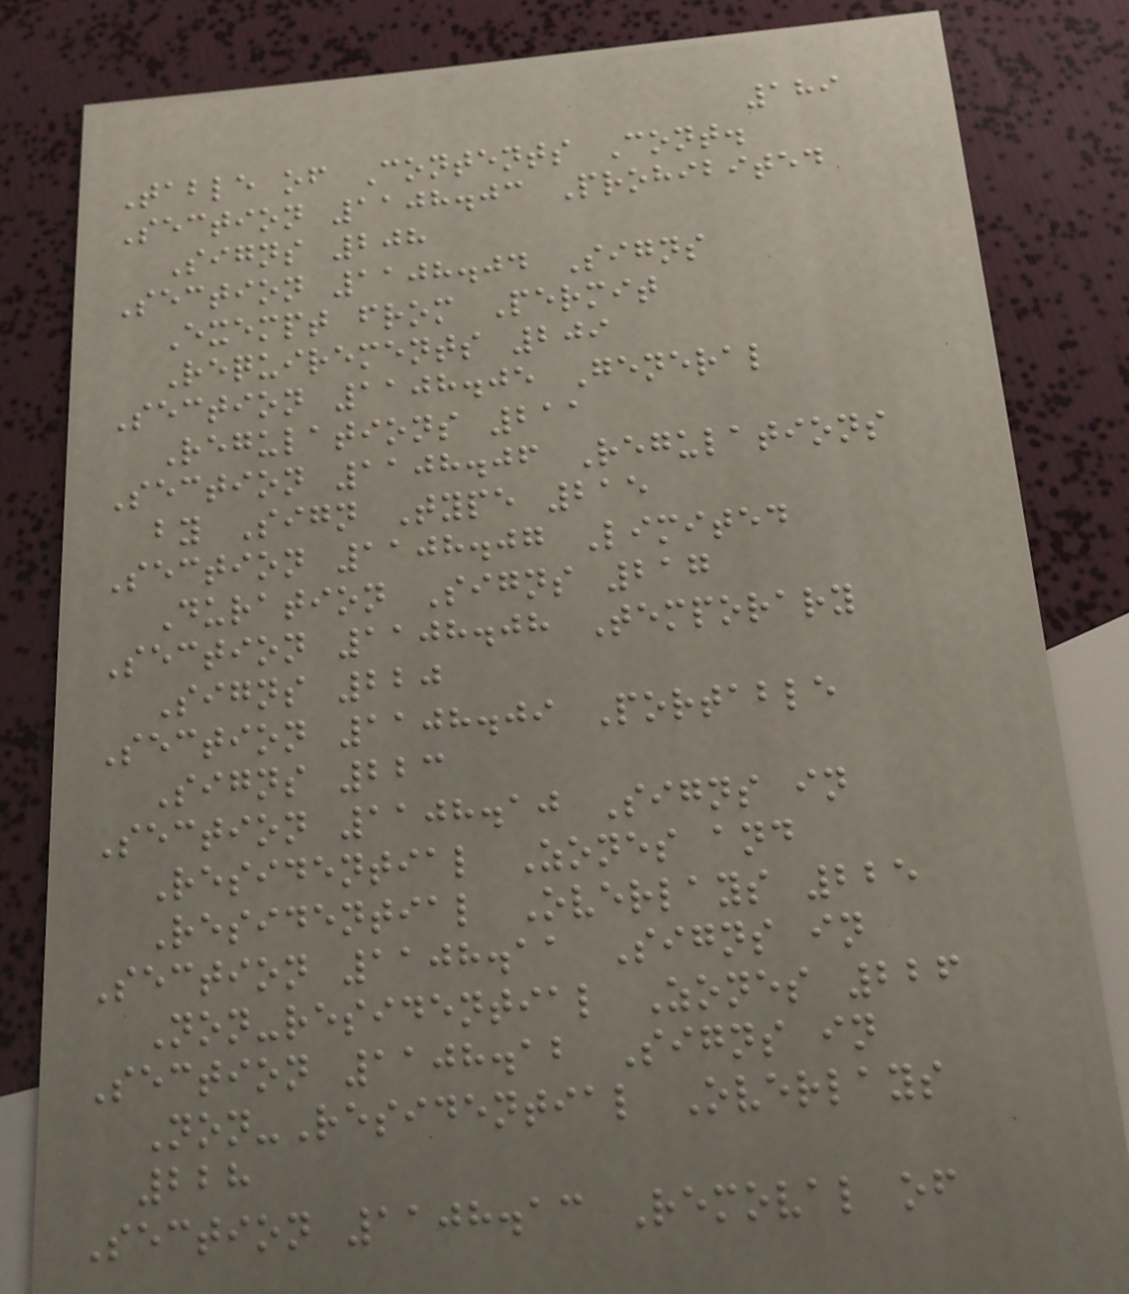189
Table of Contents Cont.
Section 1108.03 Prohibited
Signs 208
Section 1108.04 Signs
Exempt from Permit
Requirements 209
Section 1108.05 General
Regulations 211
Section 1108.06 Regulations
by Sign Type 215
Section 1108.07 Limited
Duration Signs 217
Section 1108.08 Temporary
Signs 220
Section 1108.09 Portable
Signs 223
Section 1108.10 Signs in
Residential Zones and
Residential Overlays 225
Section 1108.11 Signs in
Non-residential Zones 226
Section 1108.12 Signs in
Non-Residential Overlays
228
Section 1108.13 Removal of
